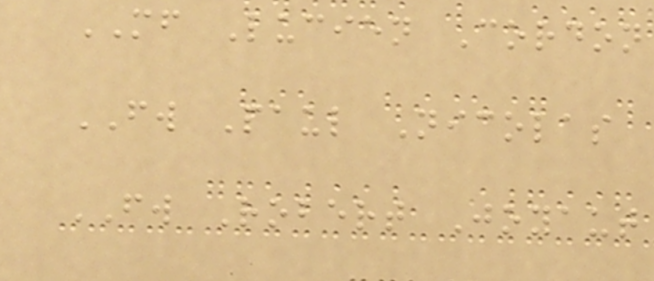MF Lucien Cordon
FW Paul Nicolas
FW Robert Joyaut
